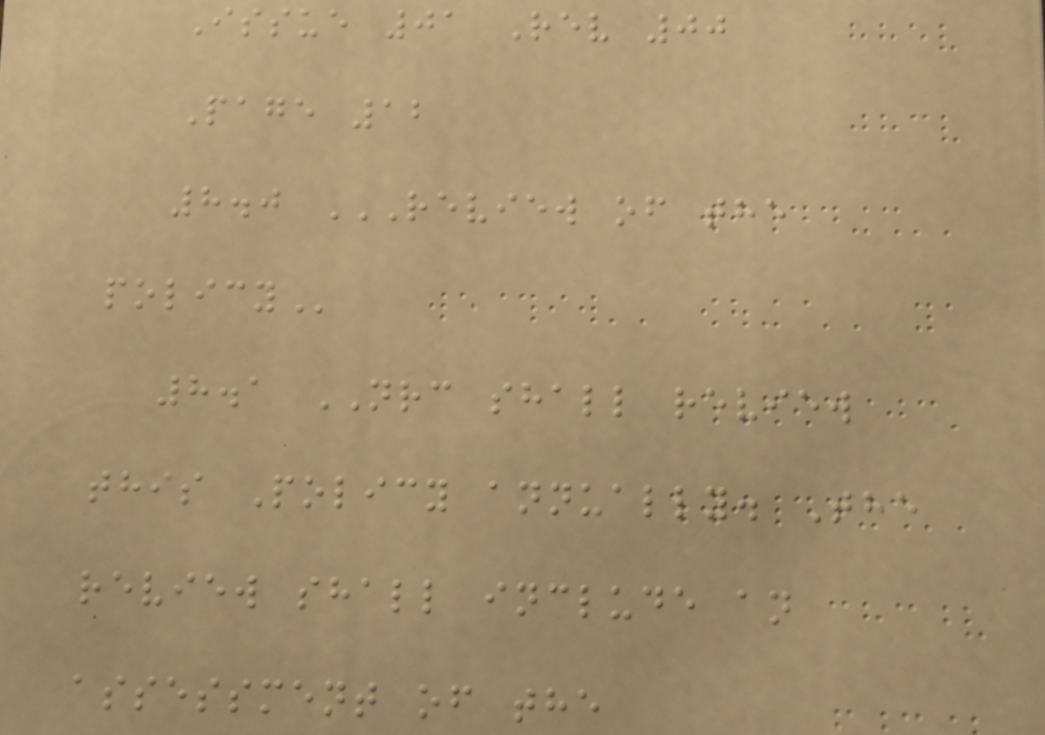Issue 01 Rev 00
Page 12
8.0 REVIEW OF THE
POLICY
8.1 NRC shall review
this Policy annually. The
review shall include an
assessment of the
